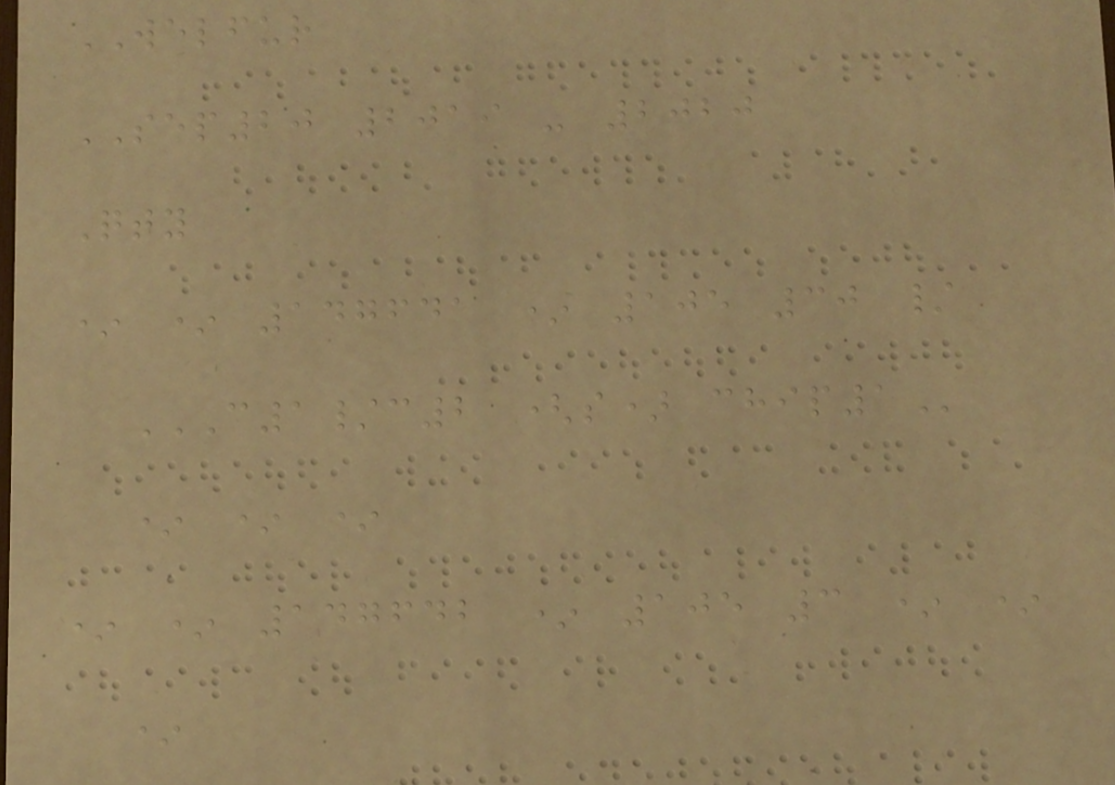WELFUR
SEP20 2019 - 2020
Qty
* * 147641 * 105 30 /
C1/C2 (S) CHIP1
* * *
* * 147642 * 105 3 * *
*
